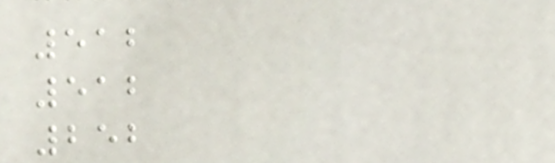512
512
252
